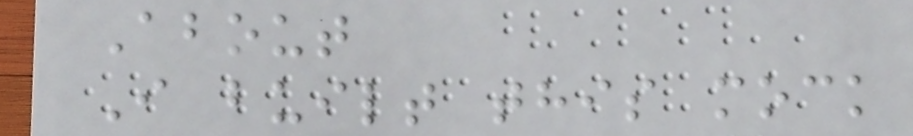About
I built this mock
